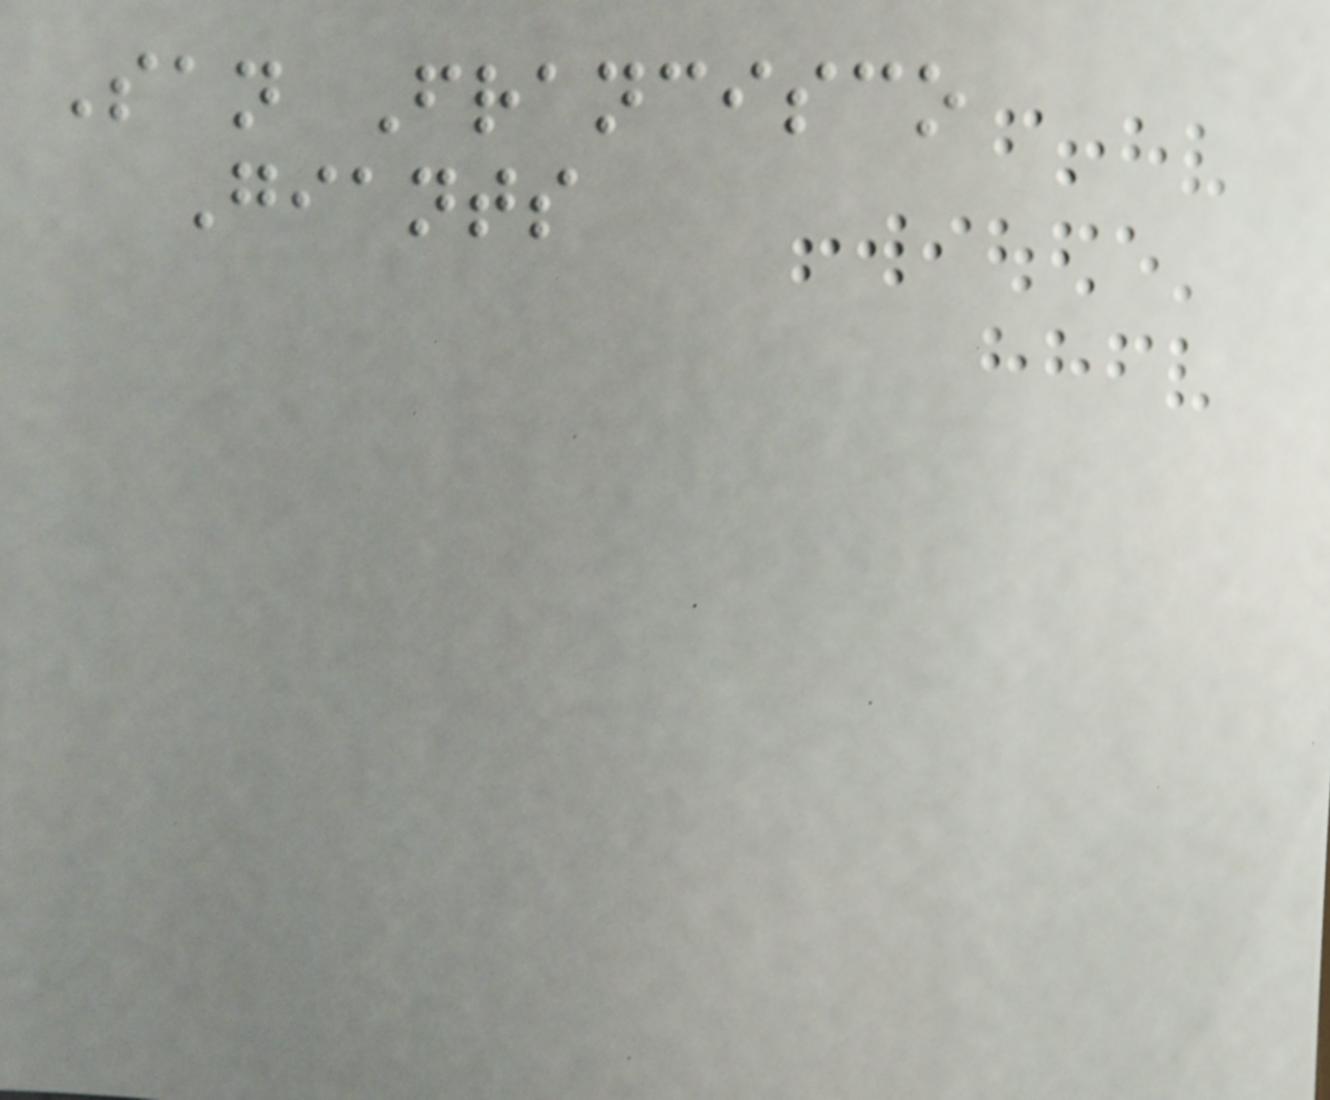San Francisco
Giants
